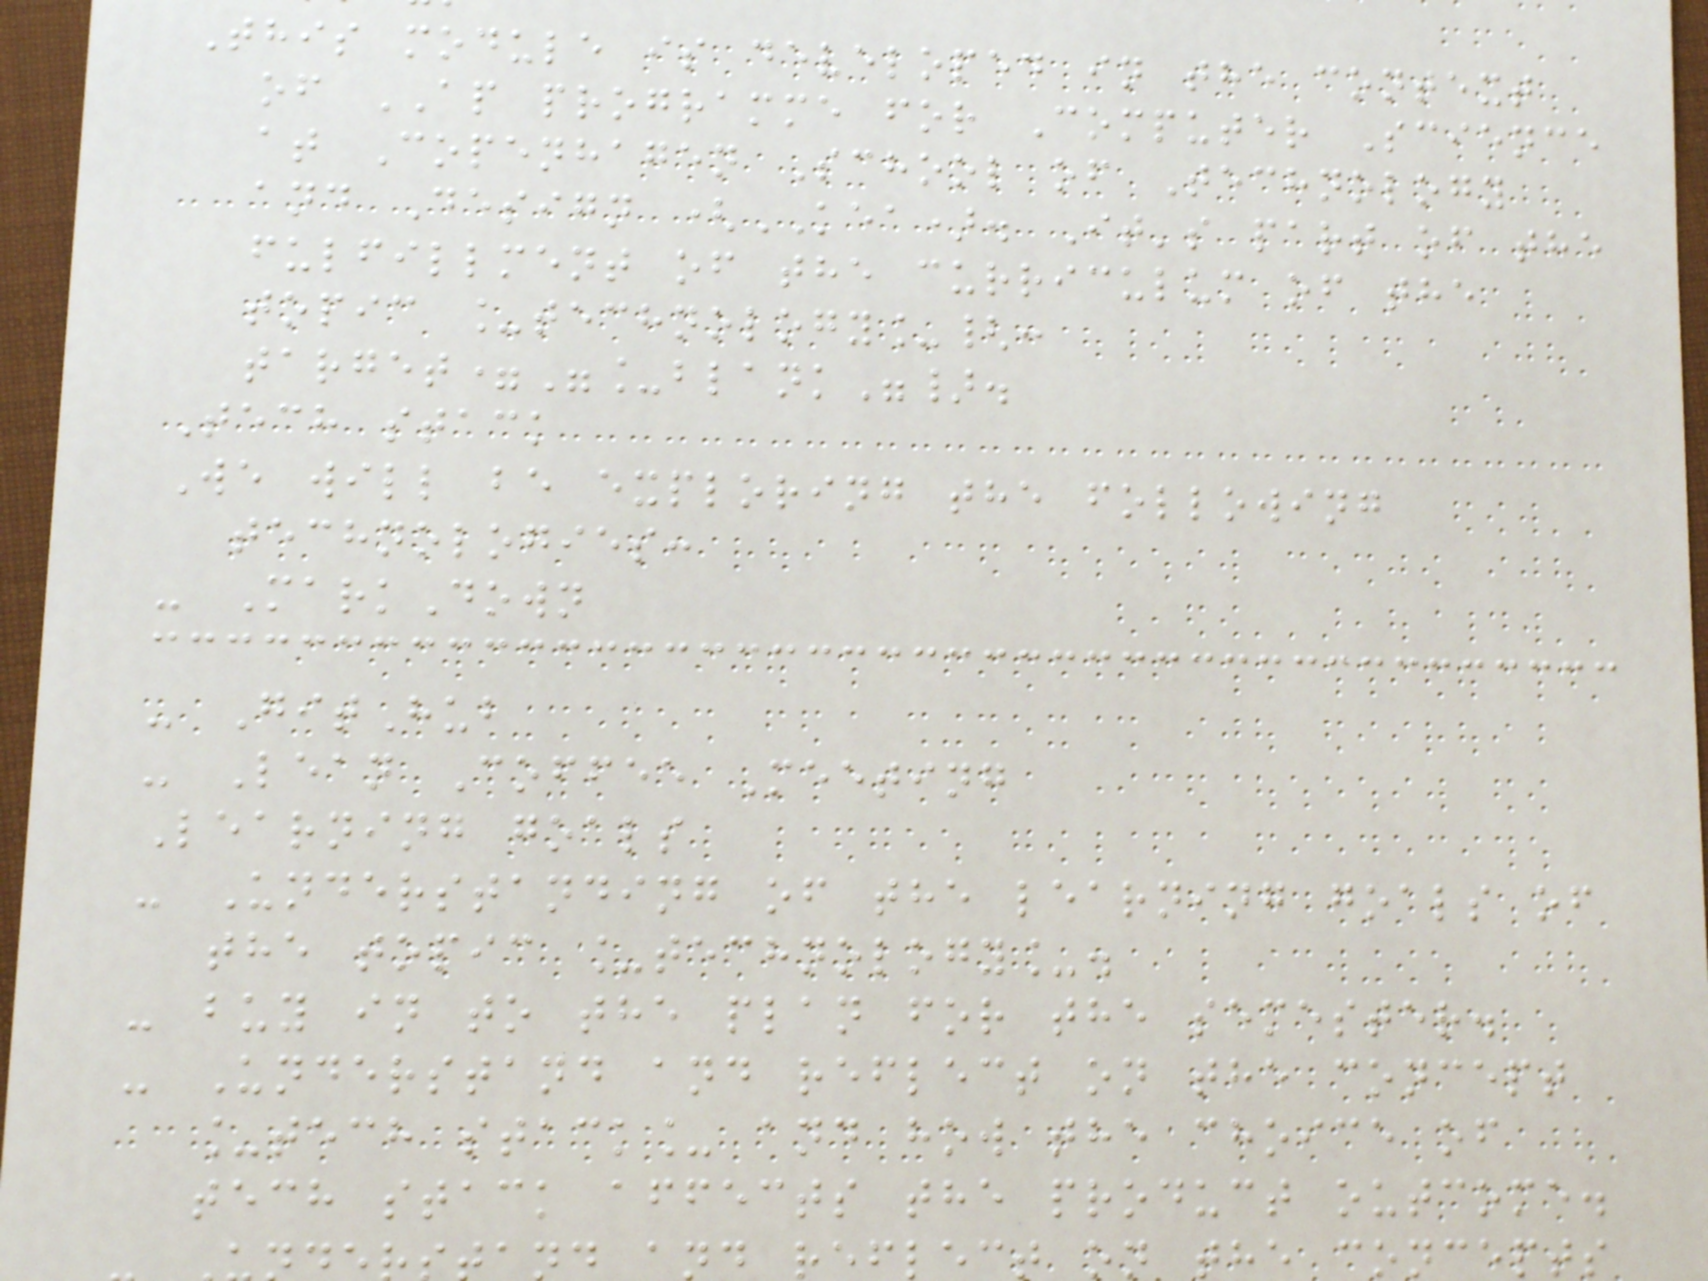This module is developed in the context
of AP programme for Computer Science
at Copenhagen School of Technology
and Design (KEA). It's part of the
fulfillment of the curriculum of the
topic _technology_{:
target="_blank"}.
Tech stack
We will be exploring the following
technologies:
- MarkDown
- GitHub
- Lean Coffee Meeting
Learning goals
- Understanding of the learning goals of
the topic _technology_.
- buy in to the plan for the semester.
- Understand and reflect on the concept
_tech stack_ and how the choice of
tech stack affects the product outcome.
reflect on the concepts
